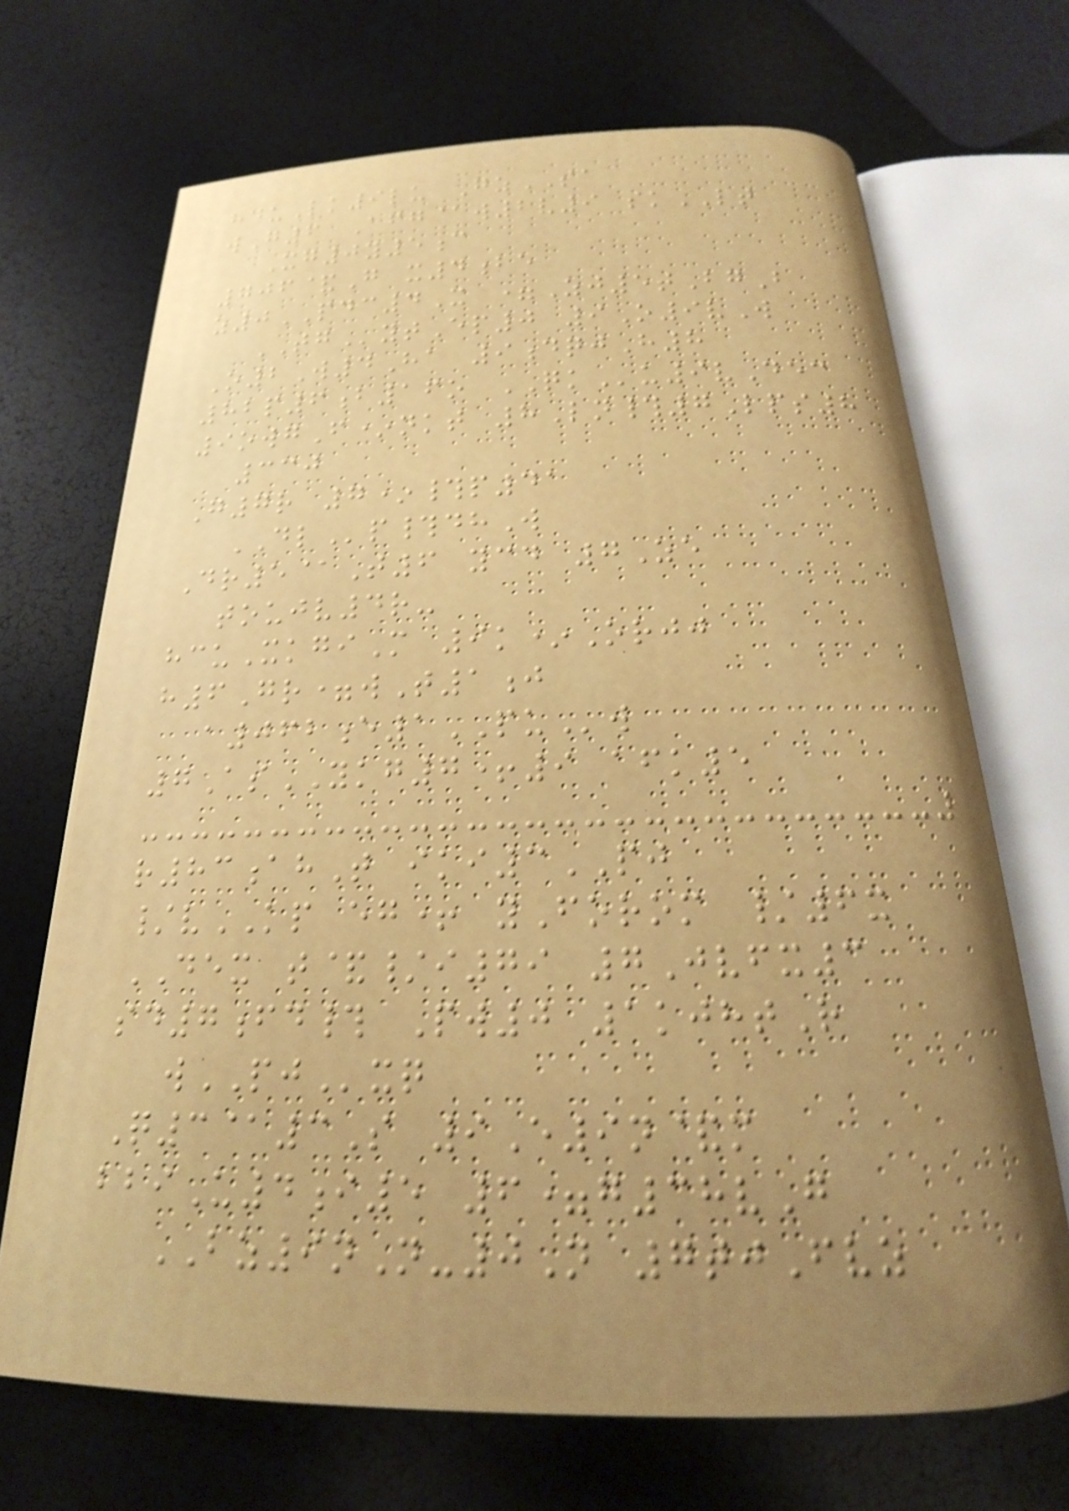hduLk9lu GzSA
wG6 Afg@w2v9 skLT
Xg0y5c
706&G x4be
z0PDC4X =Zj5tBgB
TGytEp0 9O9vW
O2W4Ha 9dqjH8
82p6b16o QKu9vDec
9owgF*nkt 8Ln#7Lps8
330
G7r 7*#p41
DLp#dhW
Dr5@T6 ycd 7Ze
toujv4r-
hcuXkgiM 9k*Orjj
h6Gr=wT1j
a062e1PUw
7AsYKG7+9 afk5
r83ahT iki3PJ
/vKP eg+ yForom /6x
DEX t&/i79 7Jvfx3
sd7fd# Pw0 1kjhtR
wPJxq
Q3@3S 9E9n&m
bbiU4i5 6=g38vG
BZ9nN-0N 7tjFvz
